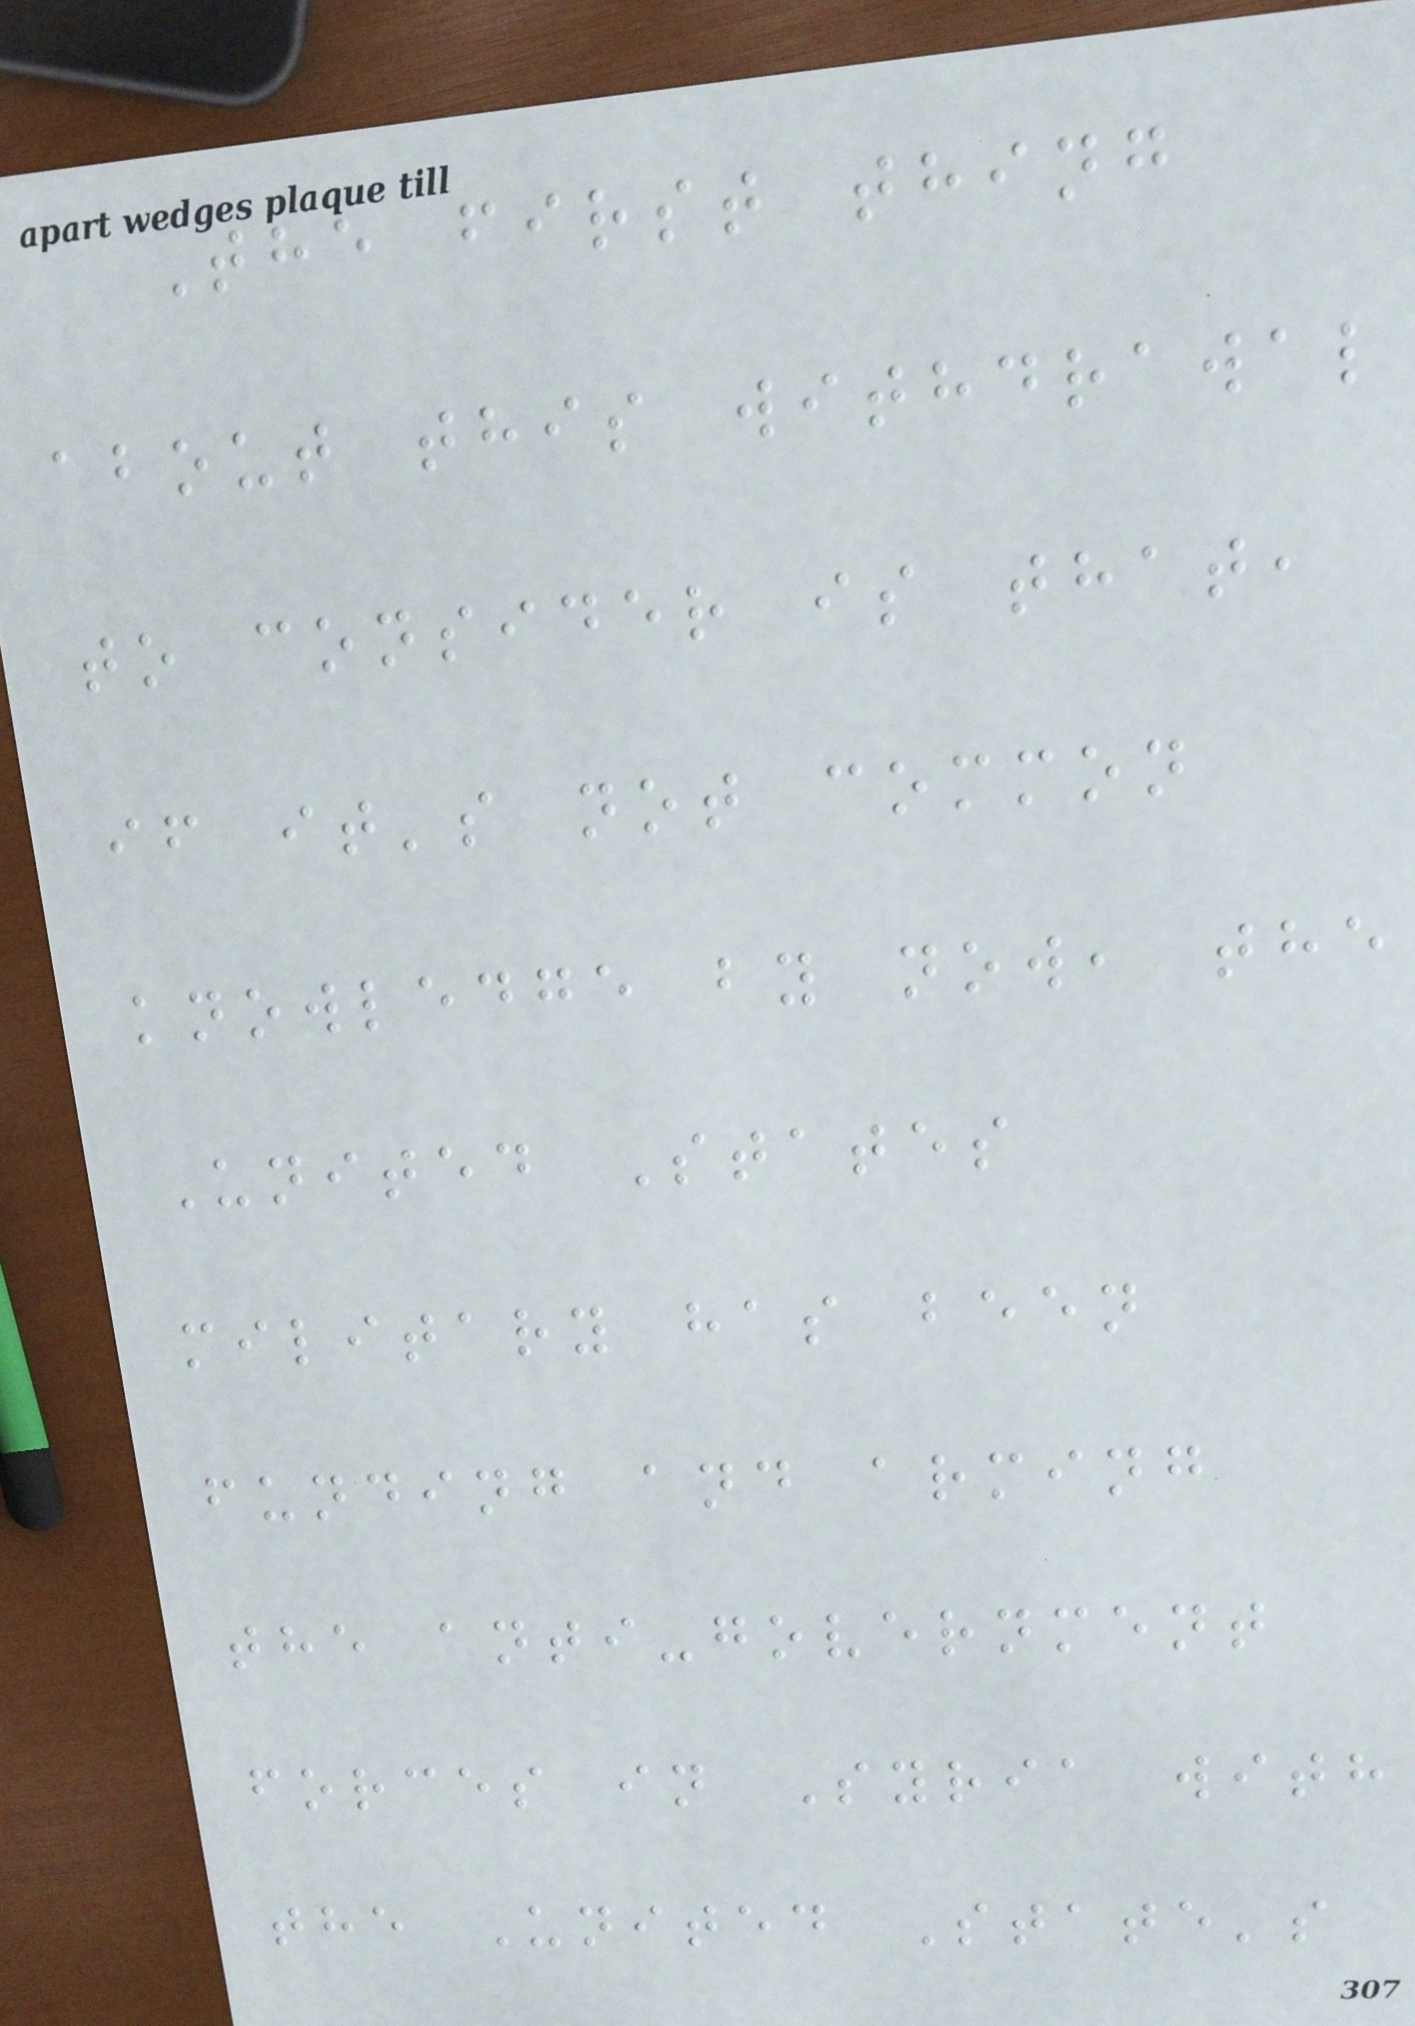The first thing
about this withdrawal
to consider is that,
if it's not common
knowledge by now, the
United States
military has been
funding and arming
the anti-government
forces in Syria with
the United State's
